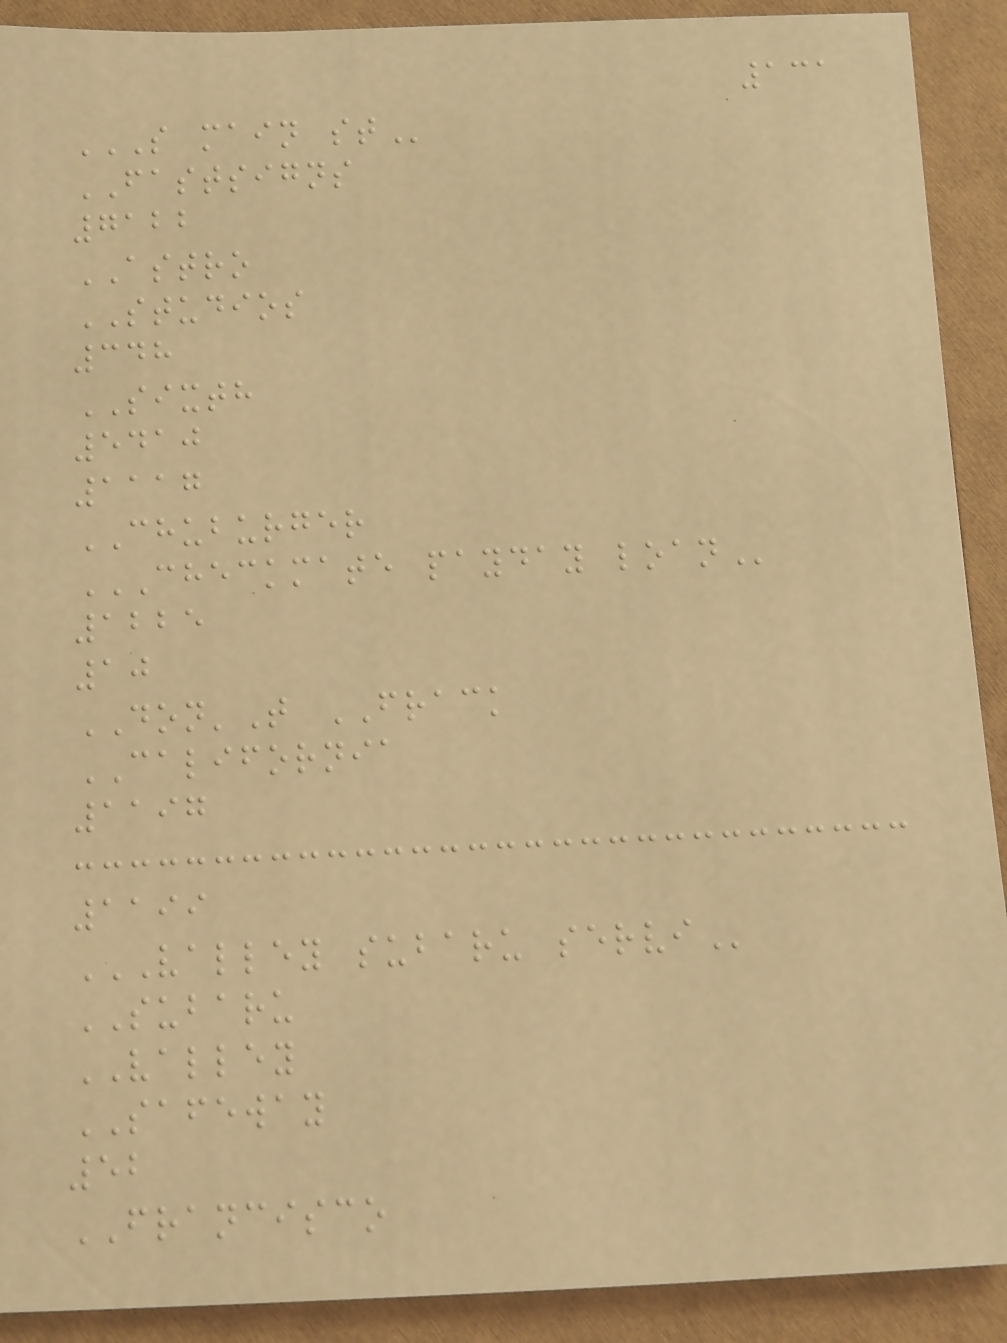131
S MAIN ST
FASTSIGNS
7122
ASTRO
STUDIOS
348
SIXTH
5410
1117
CHUBURGER
CHECKMATE PAYDAY LOAN
1225
10
DON'T FRACK
CALIFORNIA
1197
1199
VALLEY SUBARU SERVI
SUBARU
VALLEY
SAFEWAY
52
FRANCISCO
